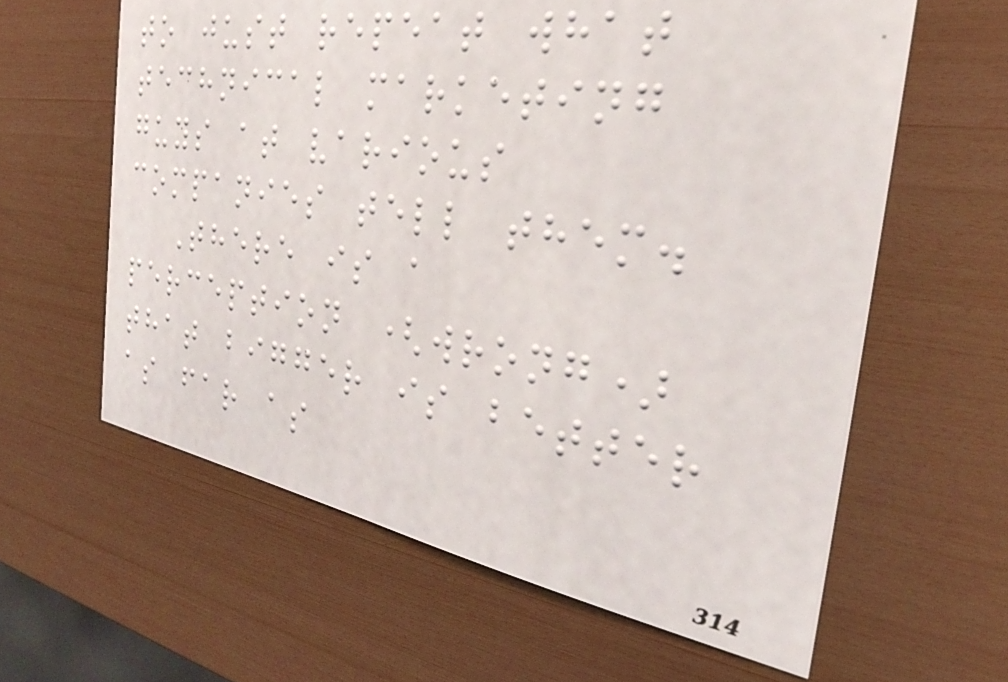to just repeat what
technical marketing
guys at various
companies tell them.
There is a
perception (wrong)
that bigger is better
as far as
